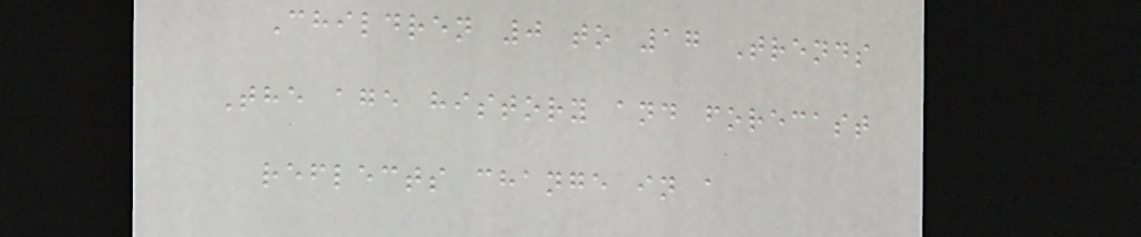Children 0 to 17 Trends
The age history and forecast
reflects change in a
